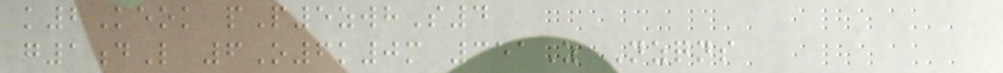k2Keok pP5zwhS4
g1dL 6O6k0m 351Z Nzqns
